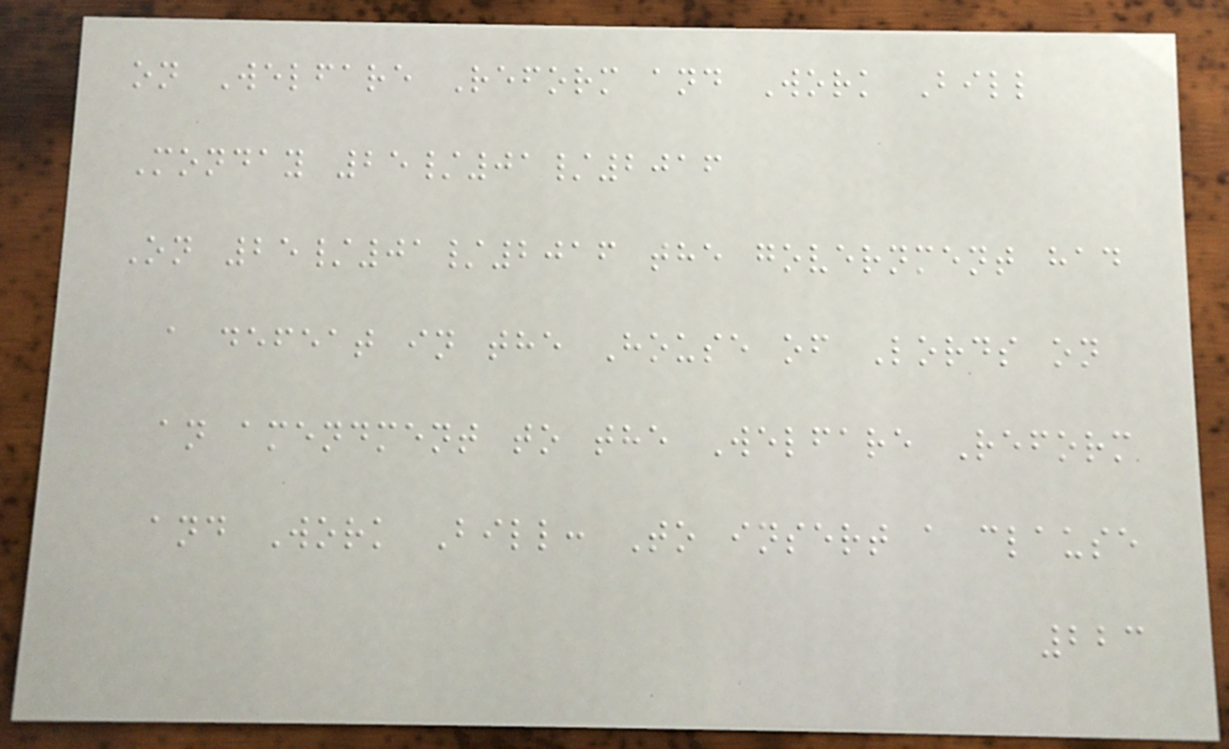on Welfare Reform and Work Bill
Monday 25/01/2016
On 25/01/2016 the government had
a defeat in the House of Lords on
an amendment to the Welfare Reform
and Work Bill: To insert a clause
223
